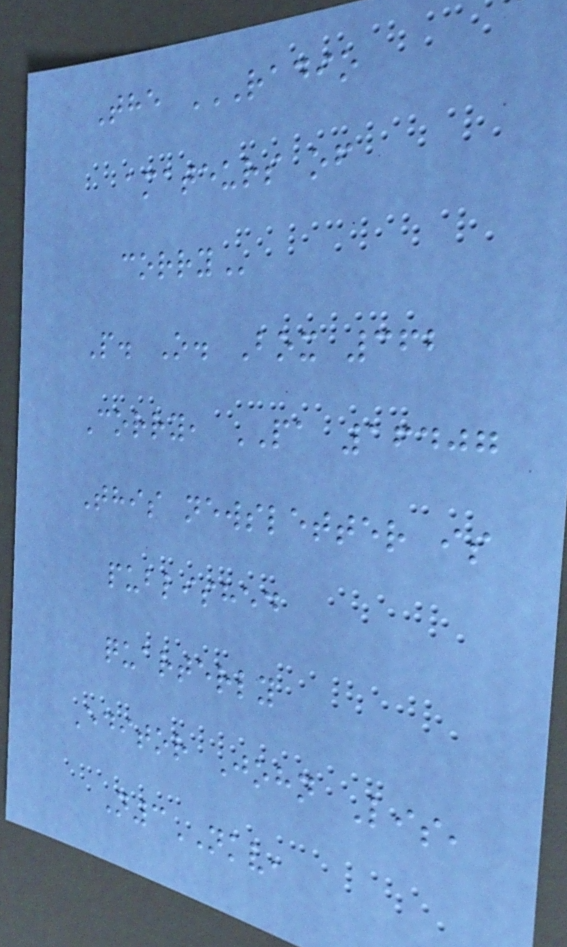The RADIO
AMATEURS OF
CORRY
P. O. Box 362
Corry, PA 16407
This newsletter is
published
quarterly
Editor John Lis,
N3NKV,
